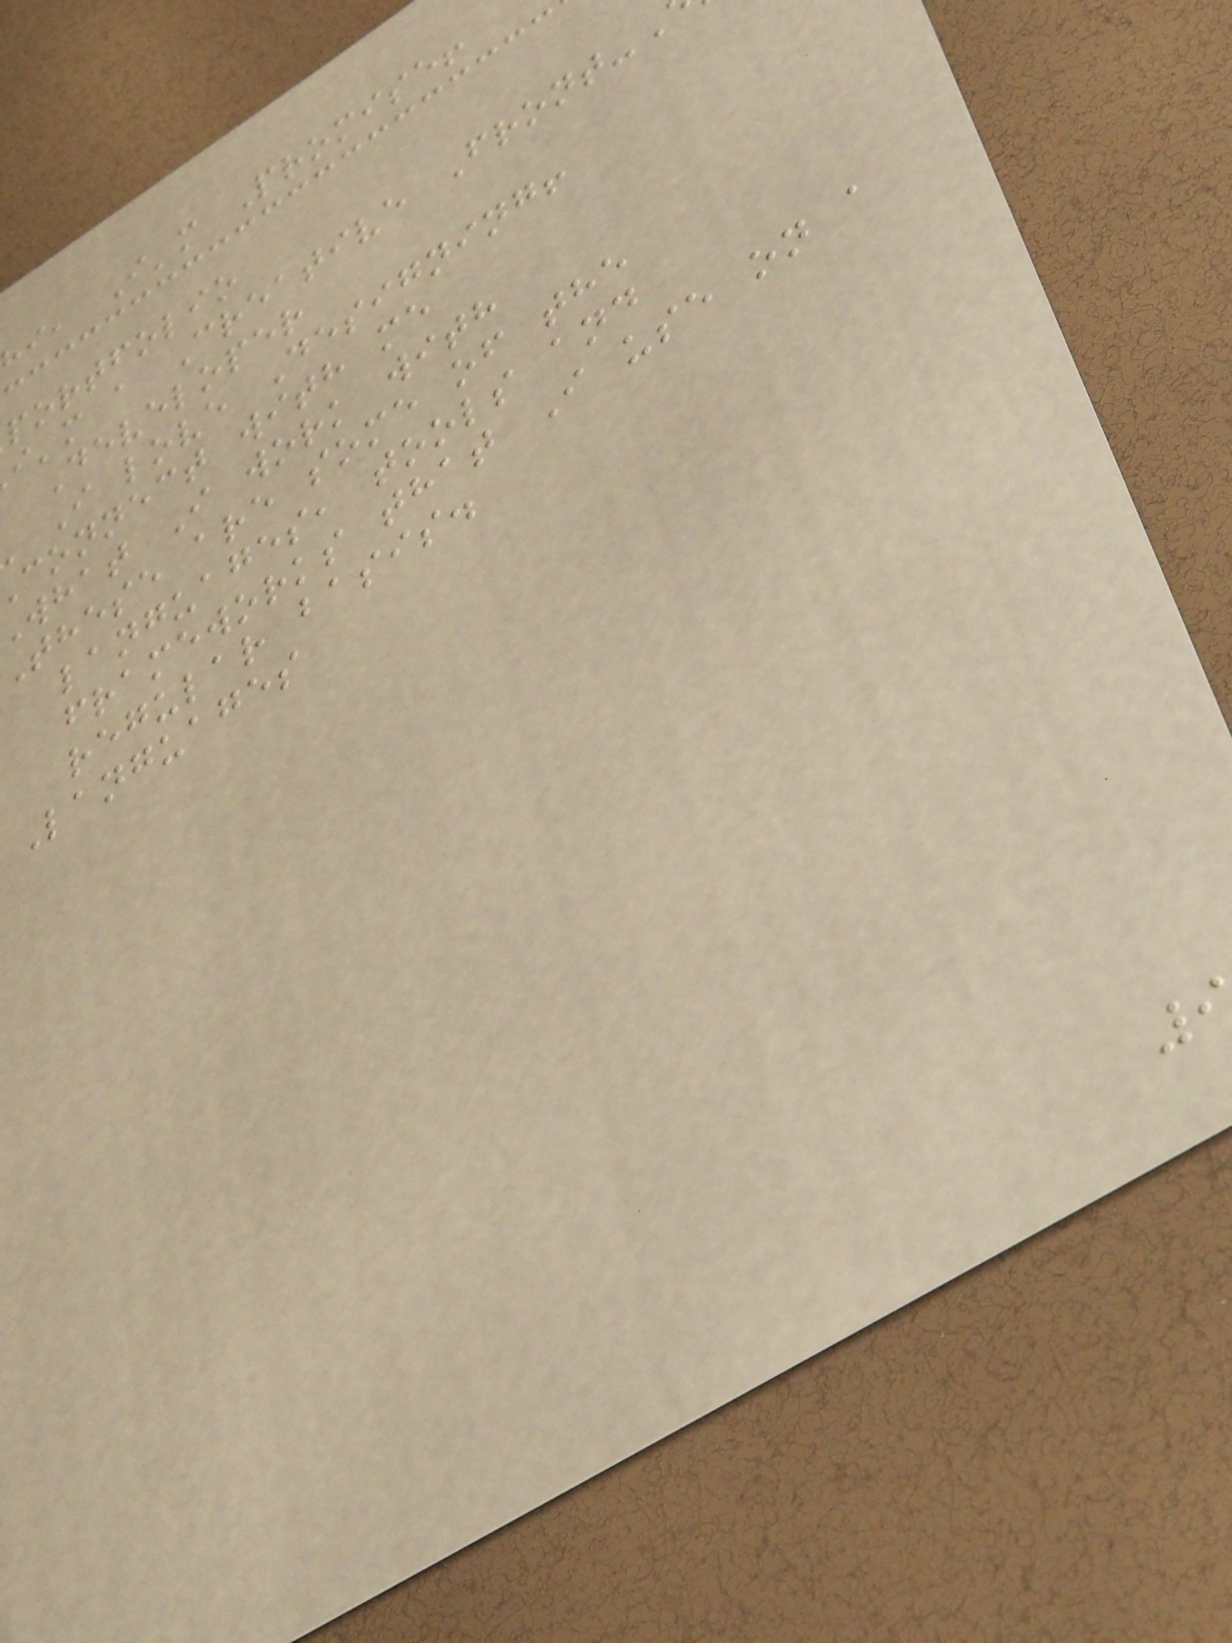i, I'm Promise!
portfolio
i'm a Creative Front-
Developer
I love Designing!
connect with me
what I work with
These are some of the
languages, tools and
frameworks that I use on a
regular basis.
Languages
